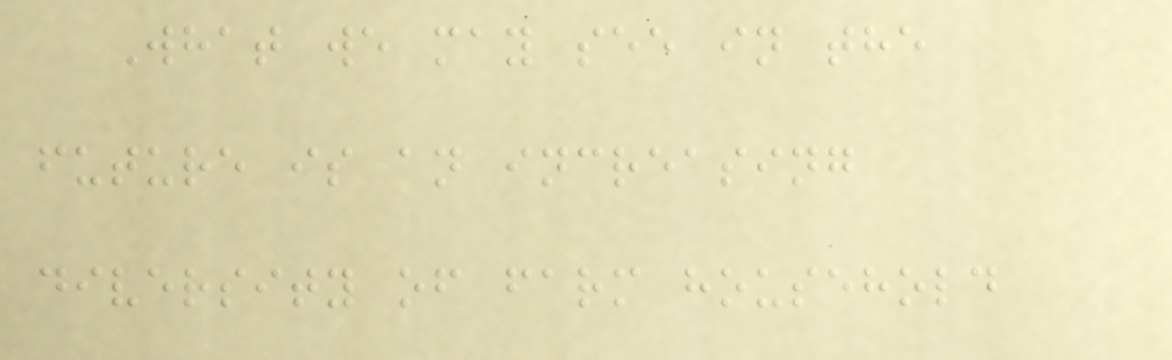What we may see in the
future is an increasing
diversity of farm household
